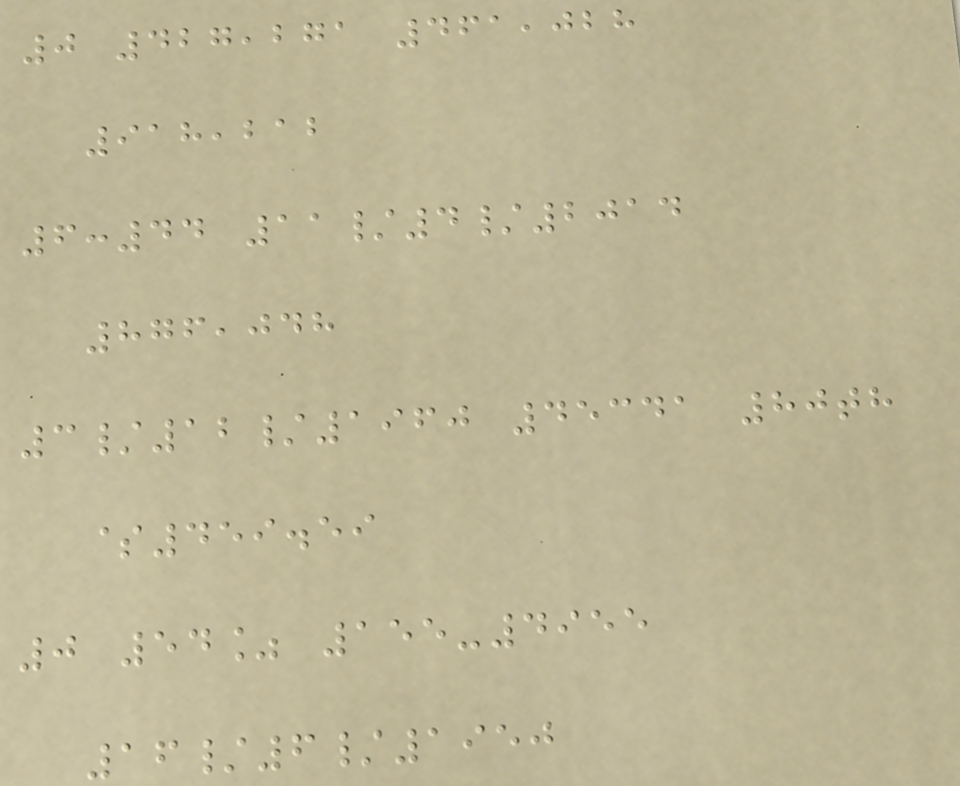0 427,271 461,028
918,212
6:44 11/4/2014
876,048
3/12/1960 45341 80th
$459.59
0 54% 155-4955
16/6/1950
